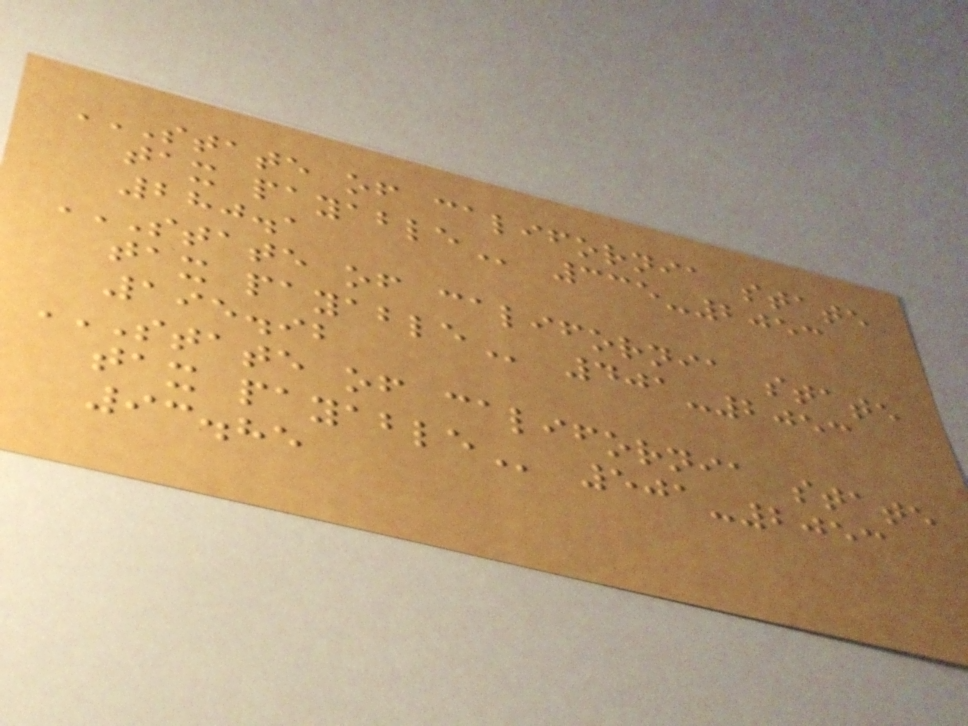STATE OF CALIFORNIA STATE
TAX PAYABLE 335-2053
280.1
STATE OF CALIFORNIA STATE
TAX PAYABLE 401-2053
195.92
STATE OF CALIFORNIA STATE
TAX PAYABLE 501-2053
93.85
